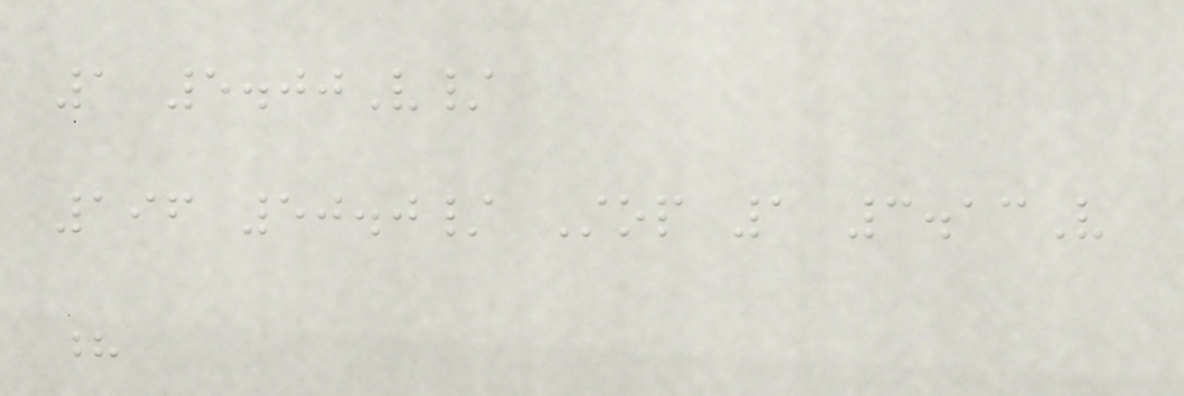1 5.00V/
196 50.0/ Stop 1 3.13V
?
